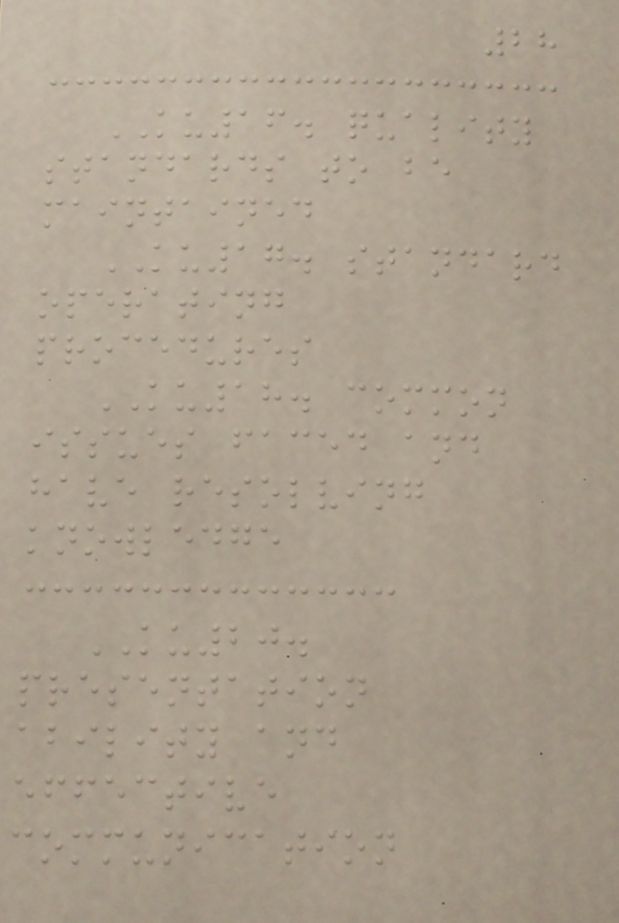28
KU16. quality
standards to be
maintained
KU17. standard
operating
procedures
KU18. common
issues faced and
have resolving
knowledge
KU20.
presentation
ability and
effective
communication
